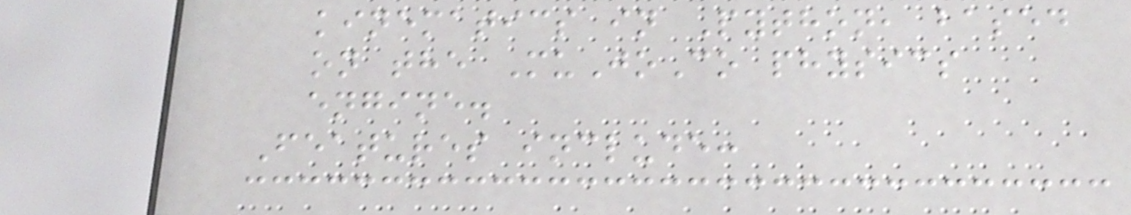kinematics in Python, based
on the MuJoCo physics
engine.
Features include:
